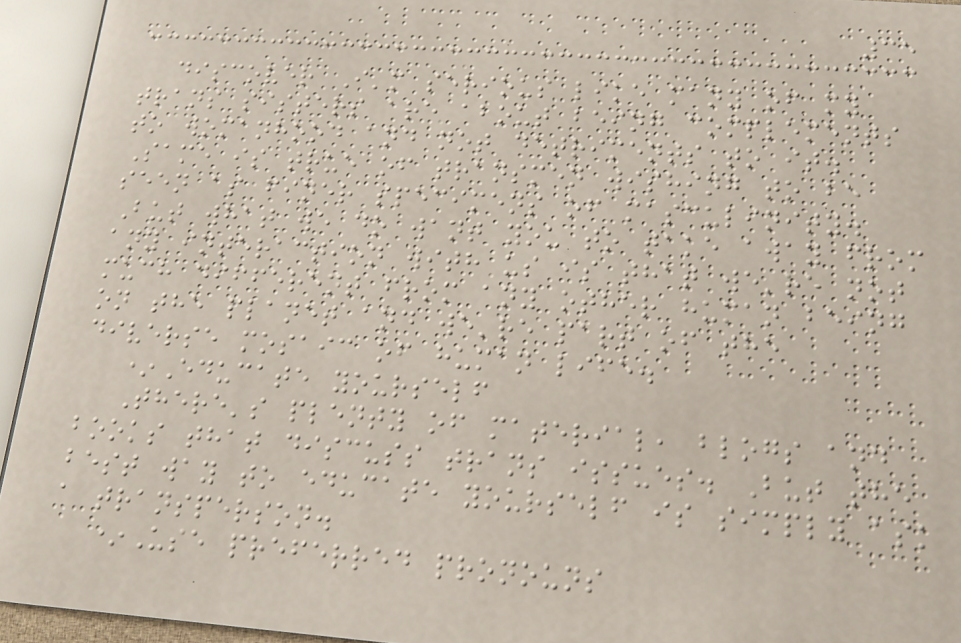35
discover I'm serious like many of my
trans sisters are about being complements
to womanhood and not detriments to it.
Same is true of transmen wishing to be
seen as finer specimens of masculinity.
But what we do want you to take away from
any interaction with us is that we're not
much different from any other human being
on the planet and we're part of the
diverse mosaic of human life.
*Educate yourself
There's plenty of material, blogs and
books that discuss trans issues. But the
best way to educate yourself is simply ask
a transperson.
*Use preferred pronouns
